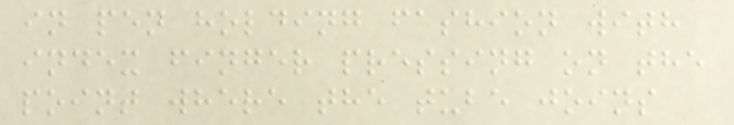in pen holding fashion with
index finger pressing on the
point where the tube joins
